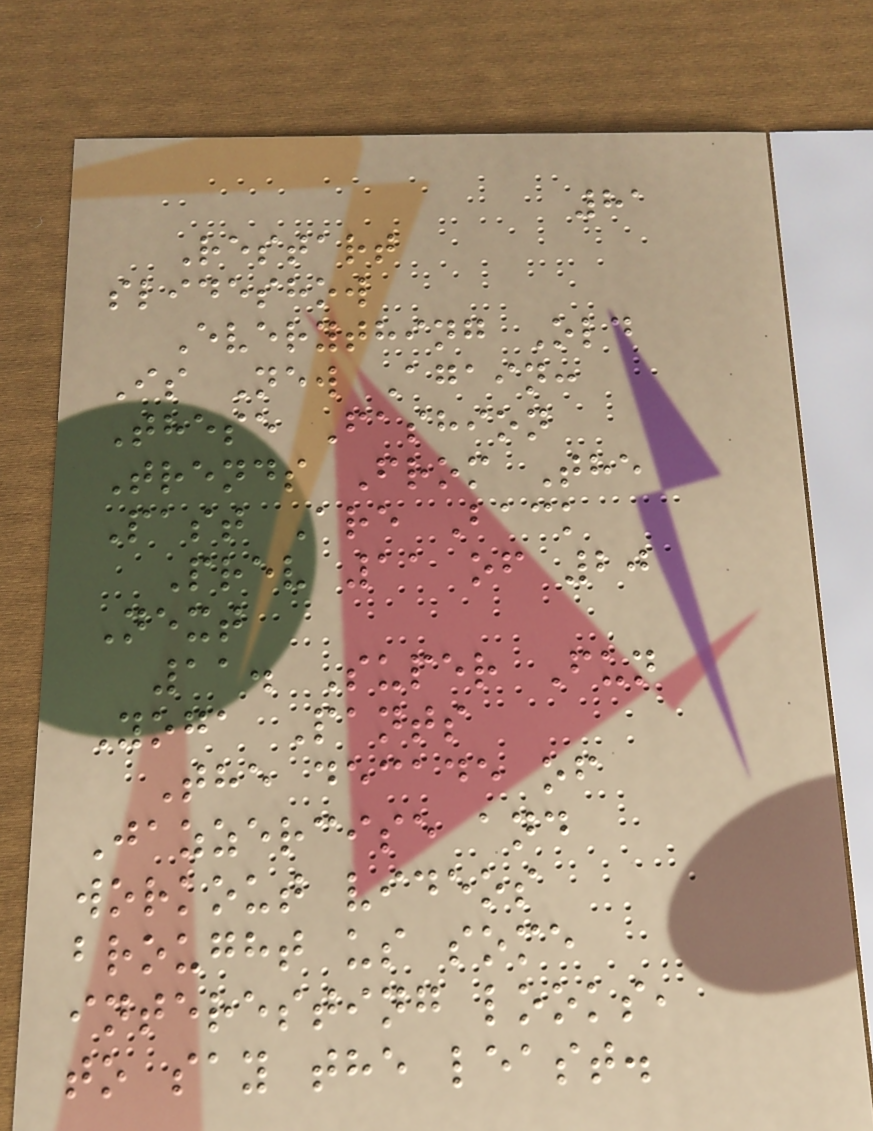81
Restart
slideshow
Everything Old
Is New Again:
These Fashion
Trends From The
Past Are Back
Prev 11 of 20
Next
11. Super Fun
Yoga Pants
The decade of
Jazzercise and
workout videos
brought us some
interesting looks,
to say the least.
